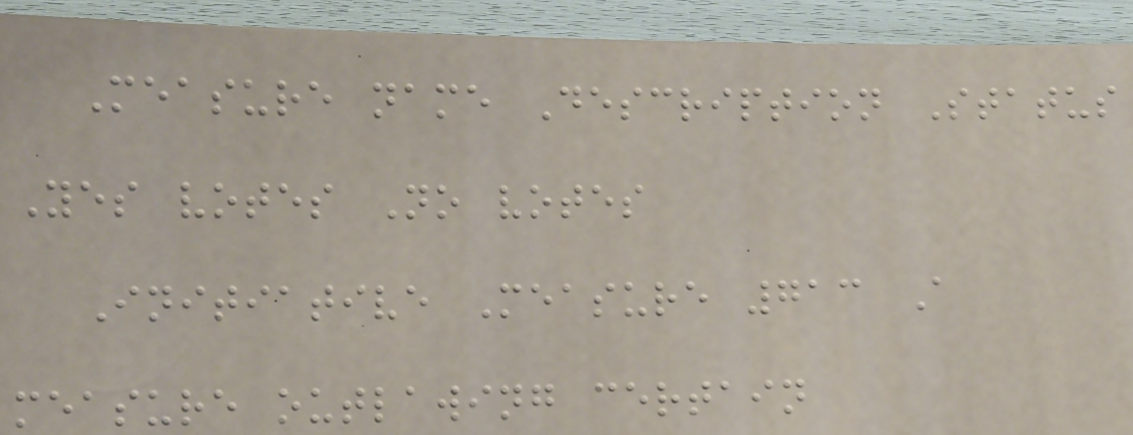Measure name Description Status
Yes votes No votes
Initiative Measure 713 A
measure outlawing certain
